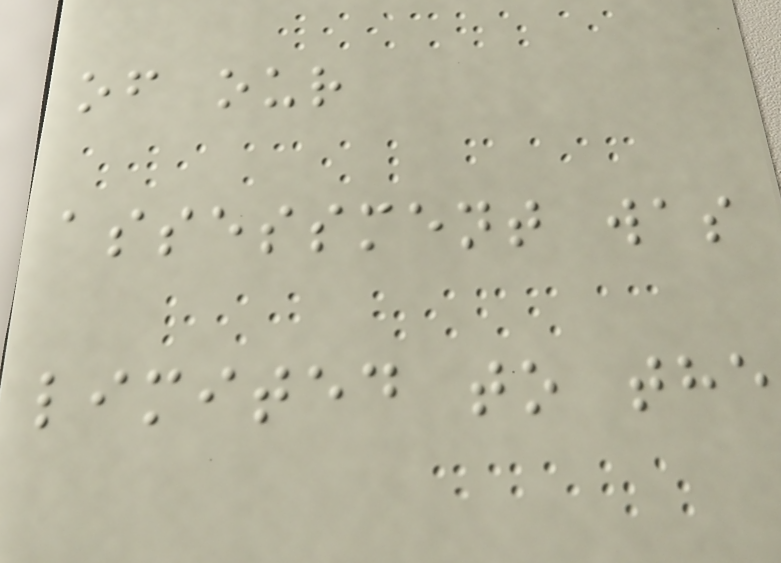of our
assessment was
limited to the
